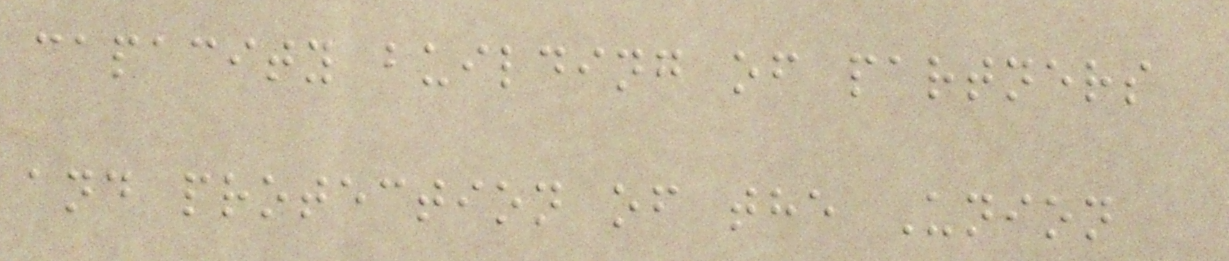capacity building of partners
and protection of the Union
